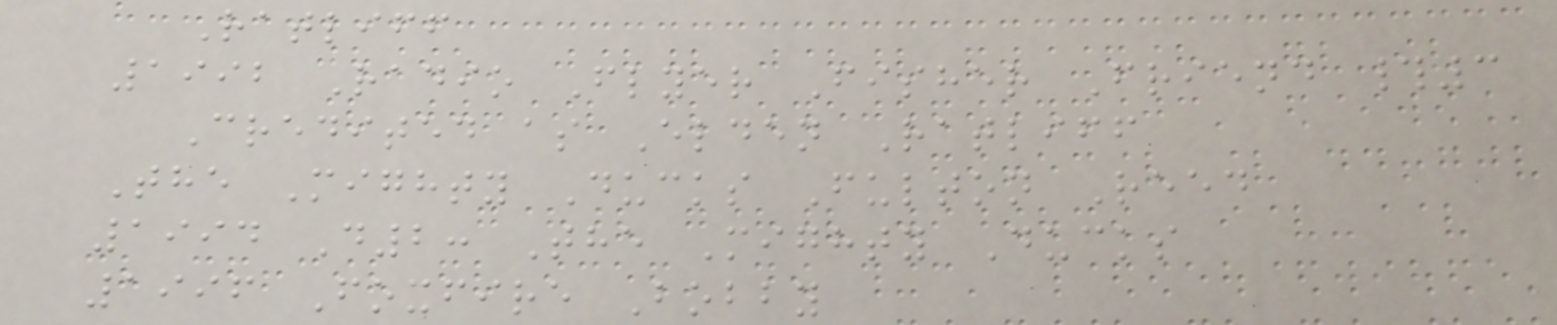Ratliff
1992 Radio Flyer Fisher Friend #3
Credited as Elden Ratliff
The Mighty Ducks Fulton Reed
1994 D2: The Mighty Ducks
1996 Foxfire Bobby
